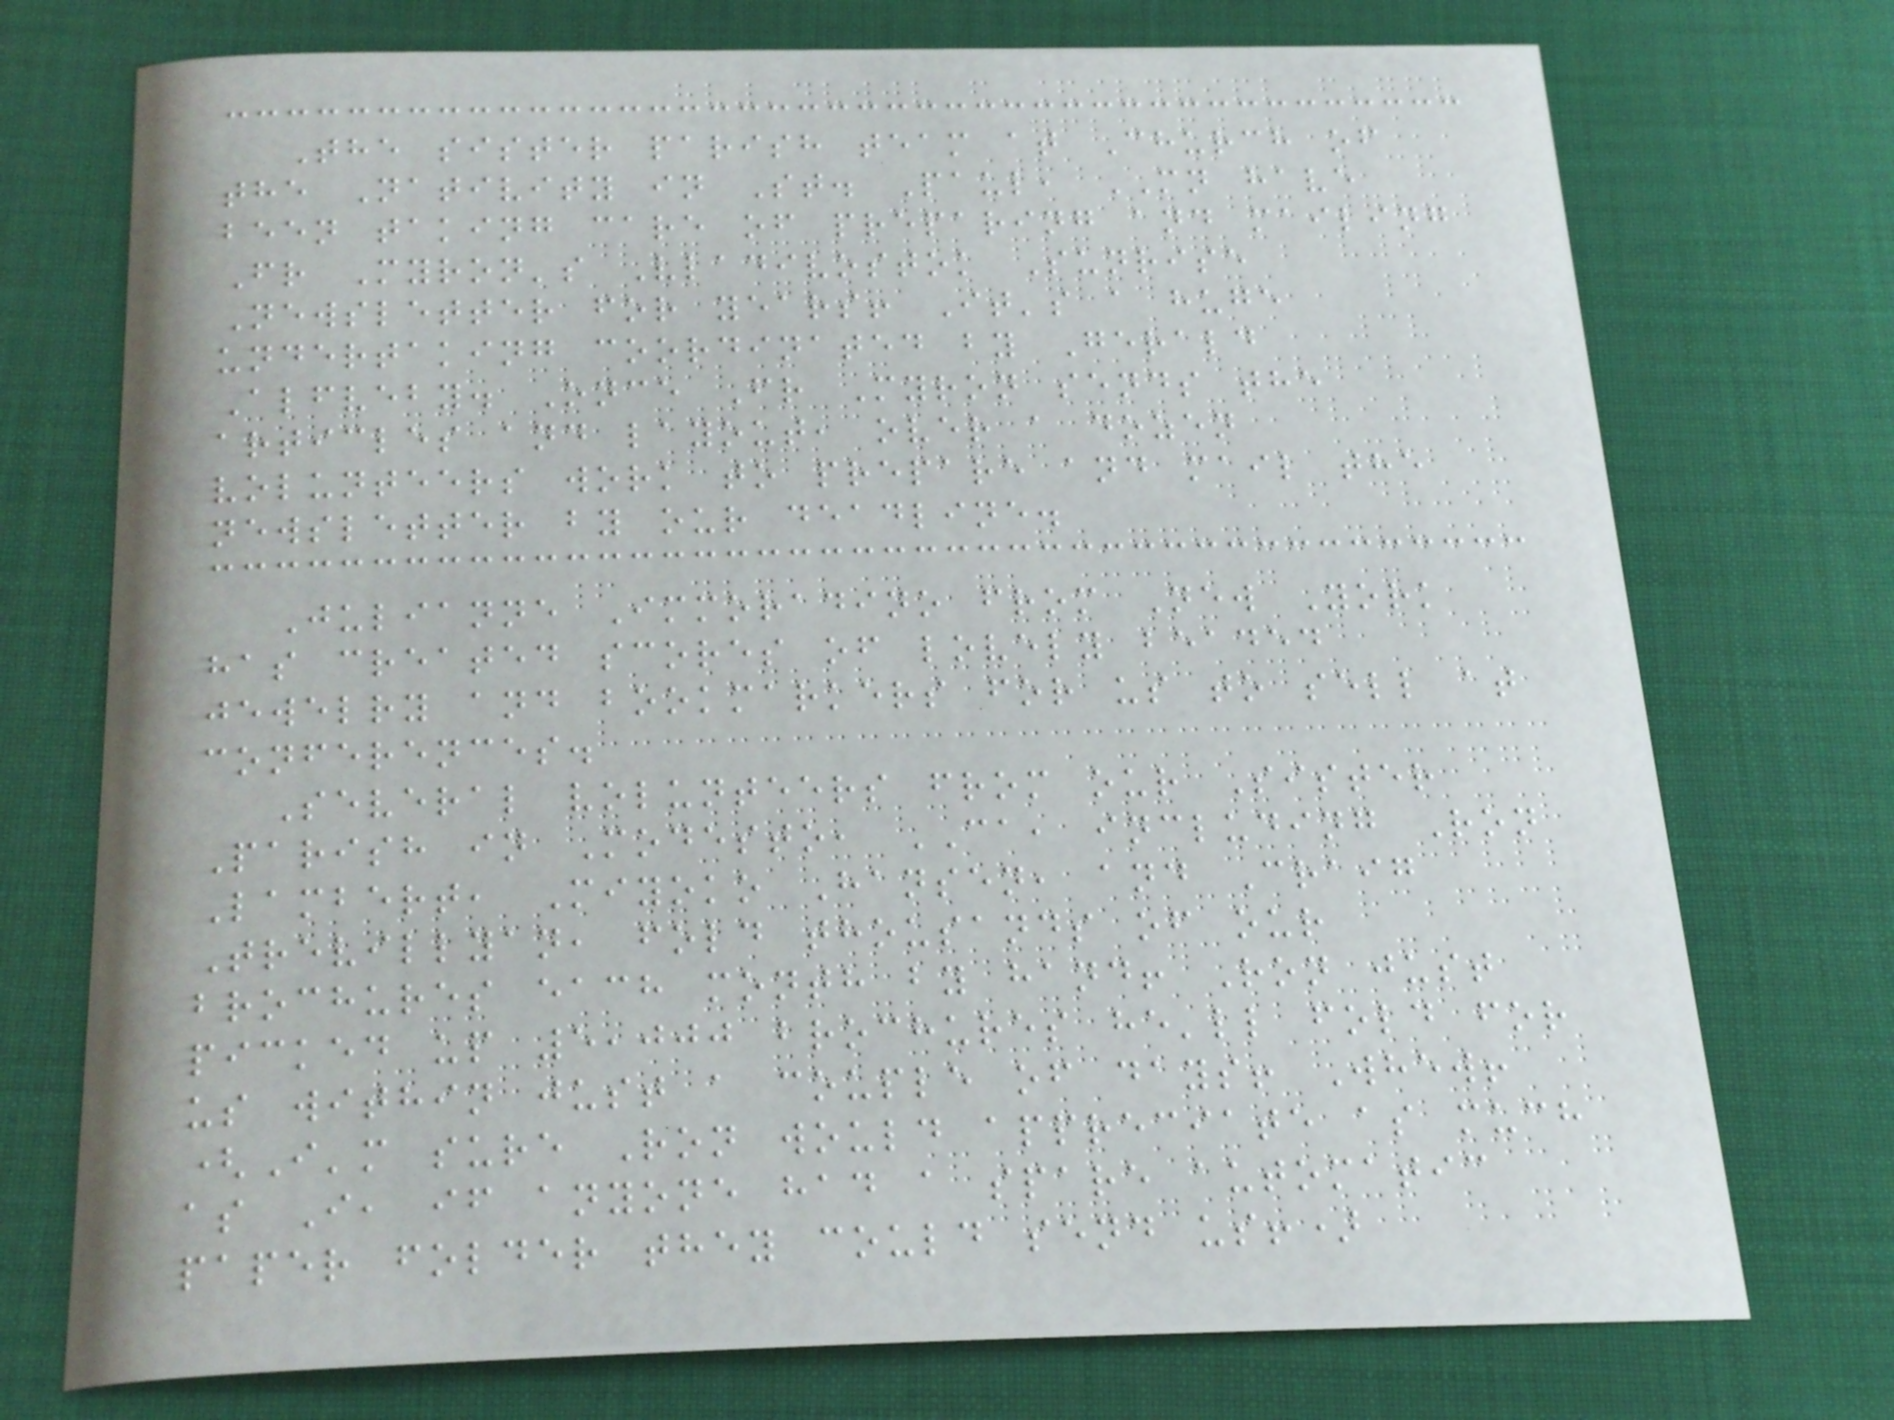The sister parish team at Church of
the Nativity in St. Paul, MN have
been taking care of preparing and mailing
Fr Myron's Vladivostok Sunrise
Newsletter for years! It's a huge
undertaking coordinated by Gerald
Alfveby. Once Fr Myron sends the
articles and layout, over a dozen
volunteers work to prepare and mail the
newsletter by our deadline.
Julianne Immoradino from New York
has created scores of lovely beaded
jewelry and bookmarkers for us to sell at
conferences.
Several volunteers from our Sister
Parish in Modesto, CA, including Ron
Lambert, Miyoko Hansen, and Craig
Trevillyan, fold thousands of our
brochures each month by hand! Ron just
picked up 5,000 brochures he'll fold for
us within just a couple of days! Whew!
(I'm sure Ron would appreciate as much
as I, if anyone had a spare automatic
paper folder they could send us!)
